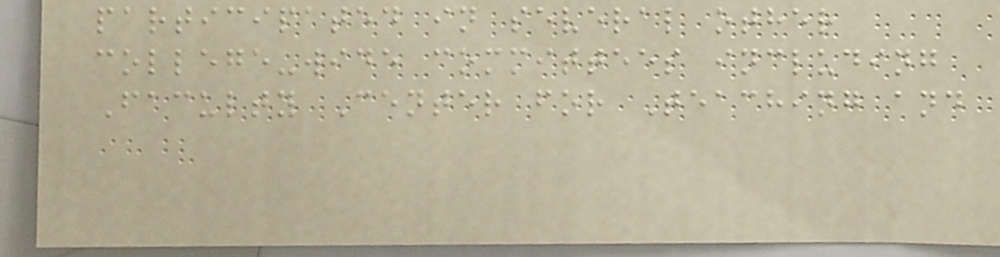participated in several other
college-wide committees including
Faculty Center for Teaching and
